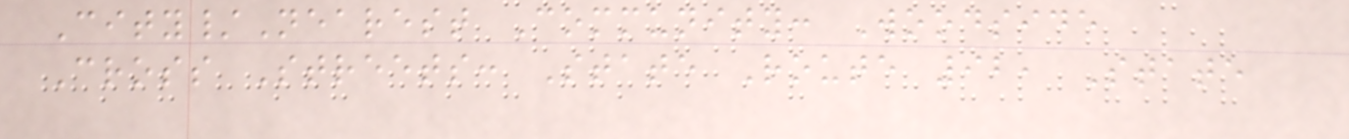City/Nearest Community: Woodside
Cross Streets: State Route 92, State
